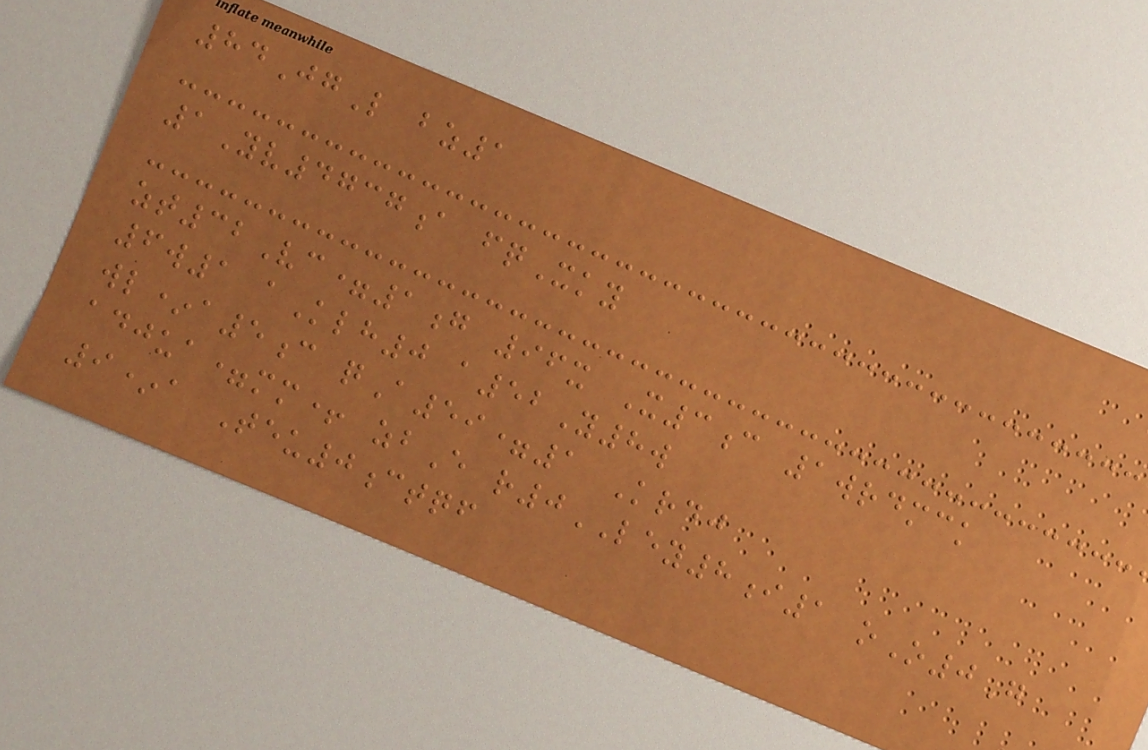84JgL bz1
1Yv4737a fqXky
zt32Vc=1g 96x X3c 1wrdmck
6w1 aKlh0 a52Y8w
wl*a5c qA59=1 Krdj
adjua=mm+ zbE r0LEY8i1 oO0G
9*a Teu0ctqf
